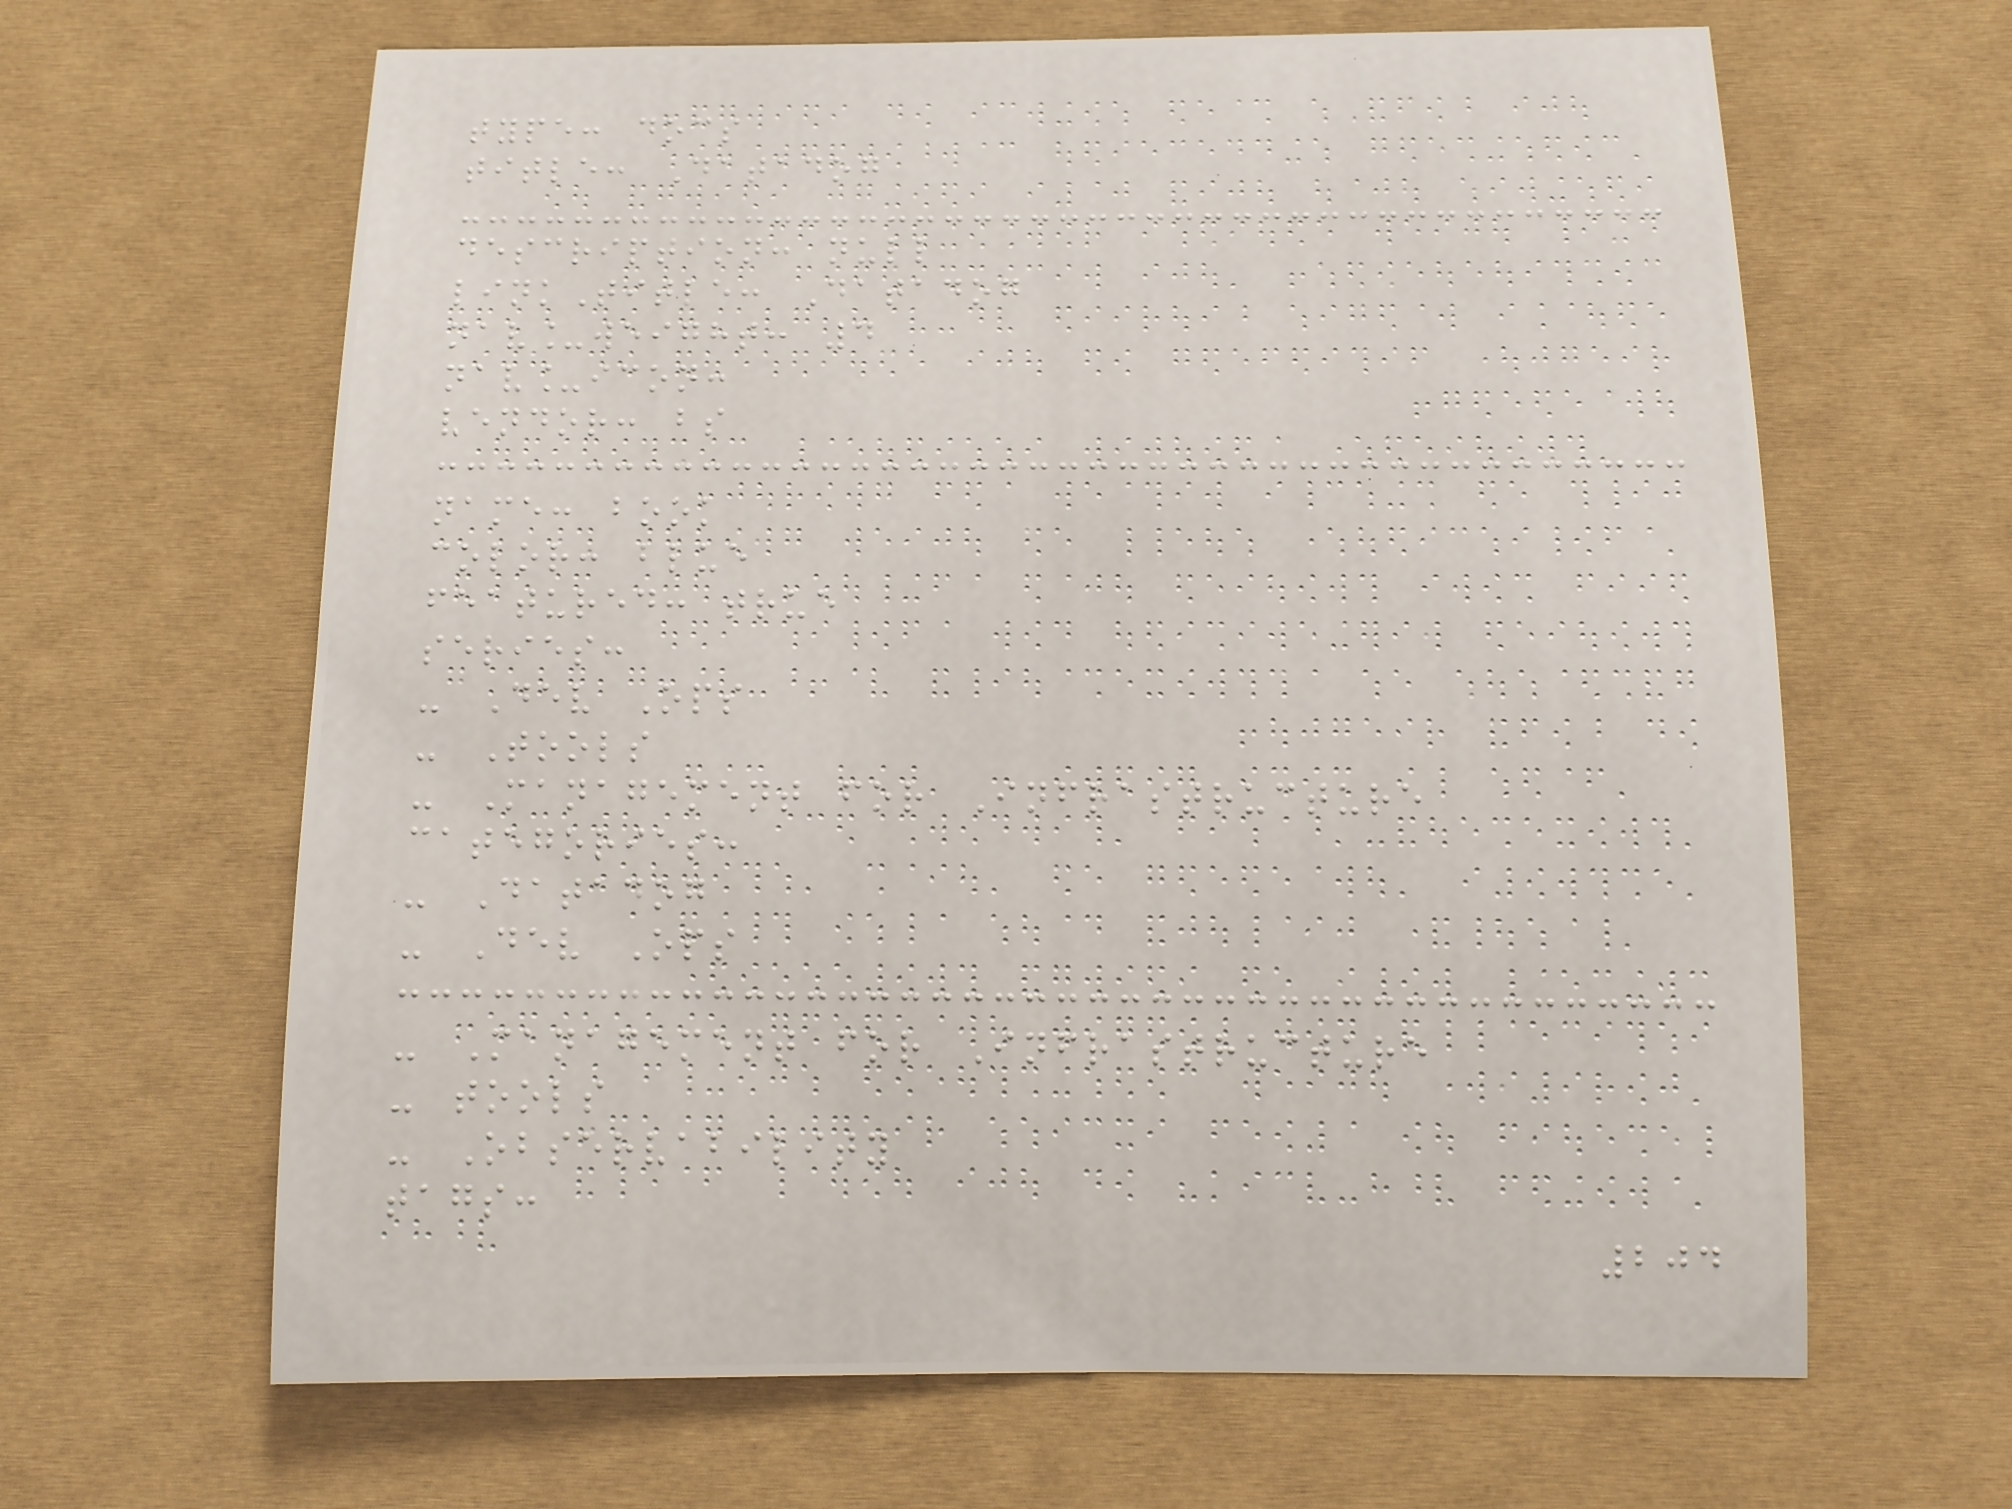type: docs
title: Datadog
description: null
linkTitle: Datadog
nav_weight: 4
nav_icon:
vendor: bs
name: book
color: blue
featured: true
series:
- Dev Ops
- Tools
- Management for Infrastructure
categories:
- Datadog
- Dev Ops
- Management for Infrastructure
- tools
- Observability
tags:
204
